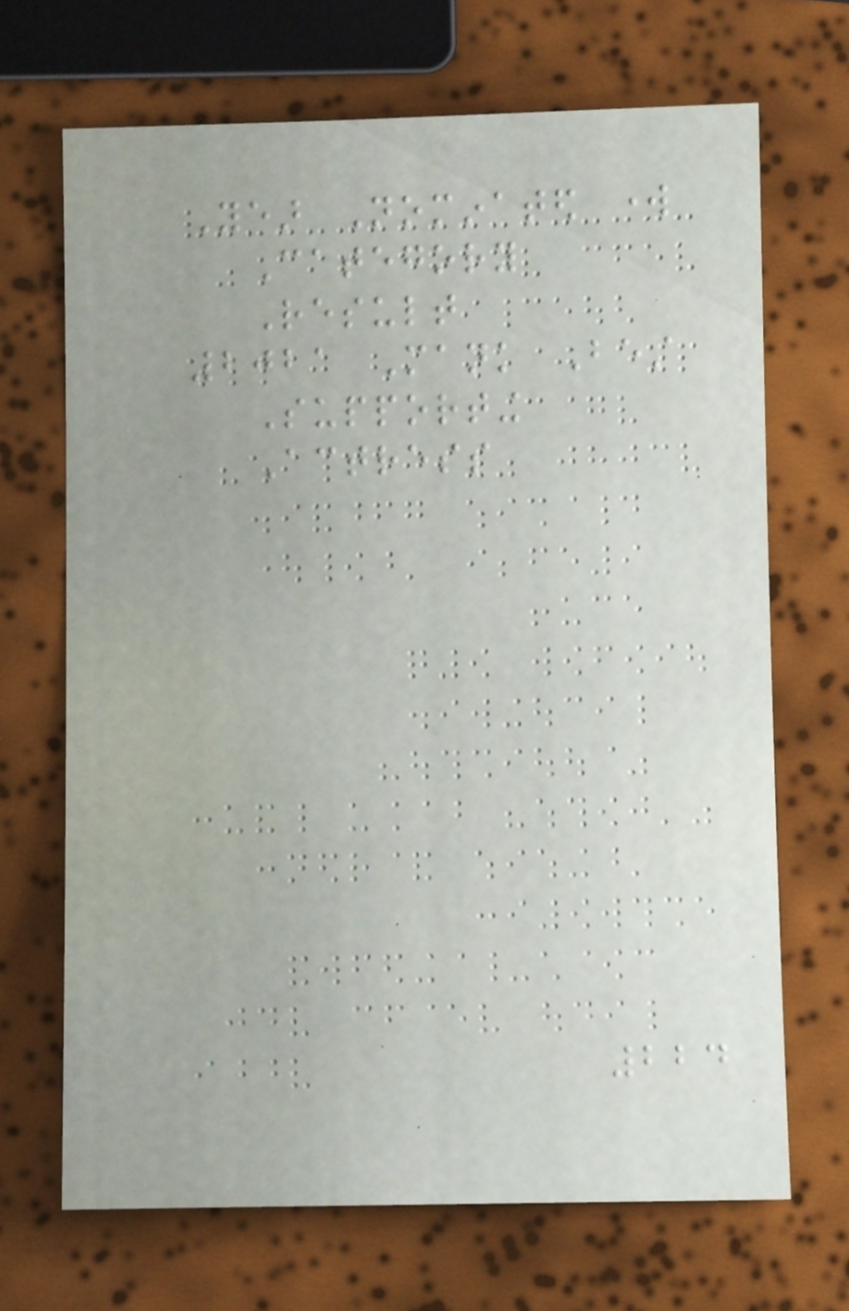Year Nominated work
Category
Result
2021 Mank Best
Supporting
Actress
224
